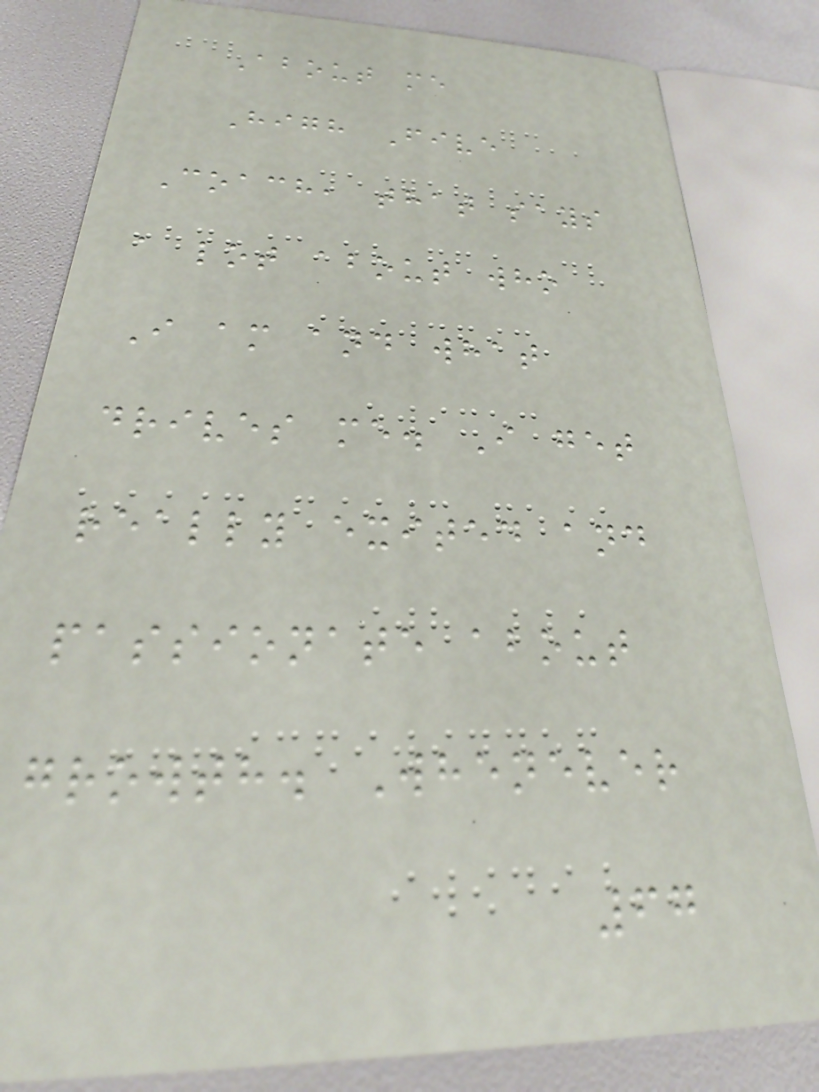About me
High Five
Coach, that says
a lot about who
I am and what
drives me. I get
really exited and
passionate about
growth. Whenever
67
